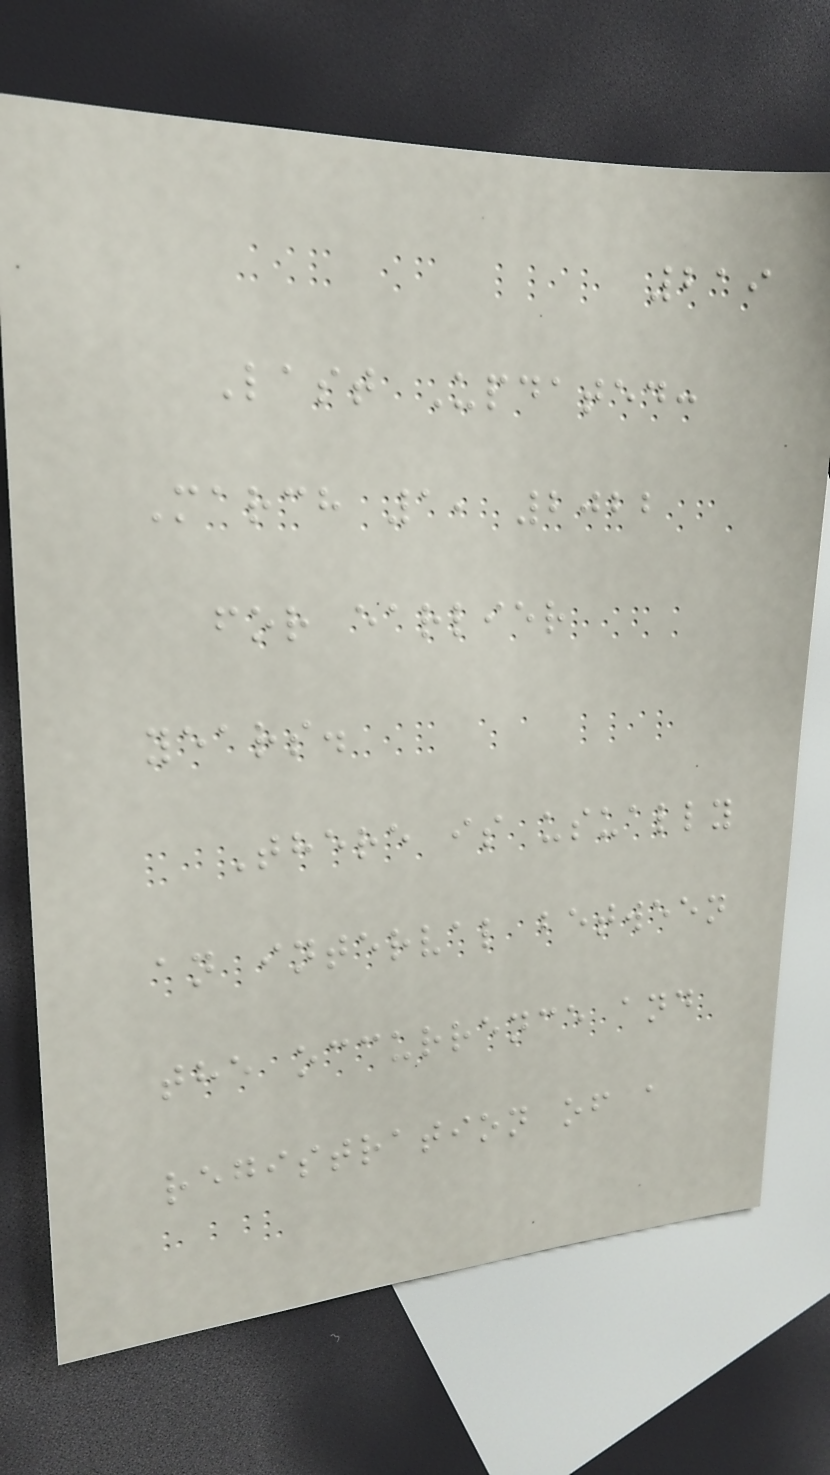219
Last Updated:
March 1, 2022
for earlier
years.
There is usually
an interval between
the occurrence and
registration of a
